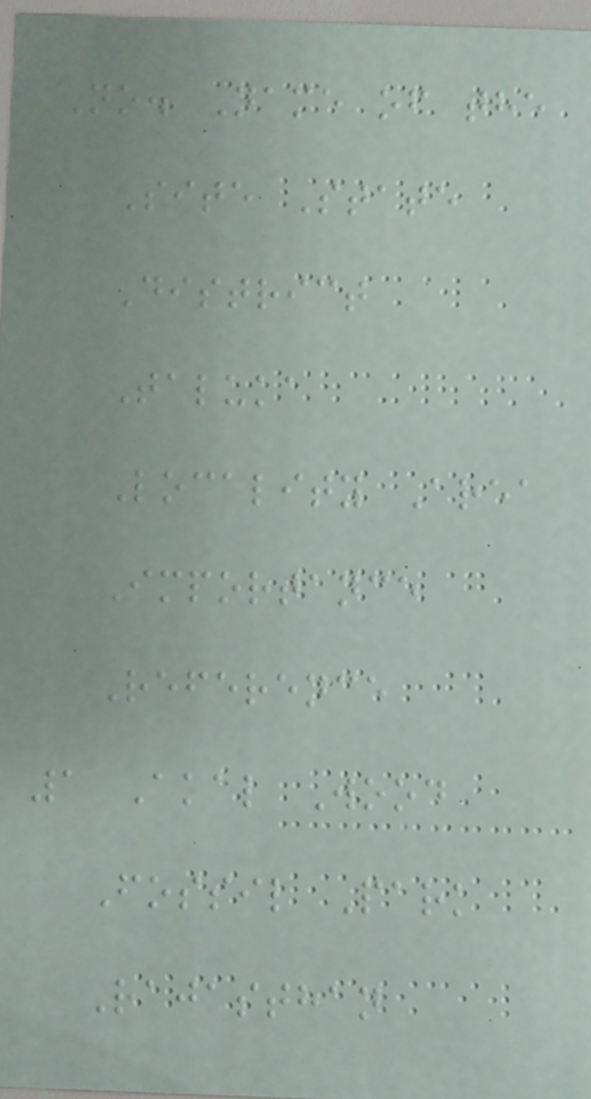No. Name of the
Site State
District
Taluka
Locality Area
Importance
Reference
1 Akal Wood
Fossil Park
Rajasthan
